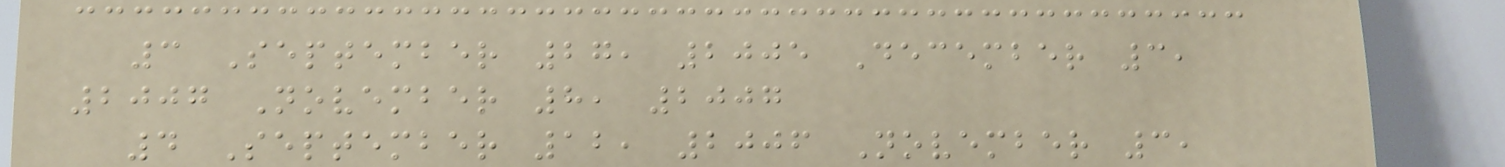3 September 27, 2005 December 3,
2007 November 8, 2007
4 September 12, 2006 November 3,
